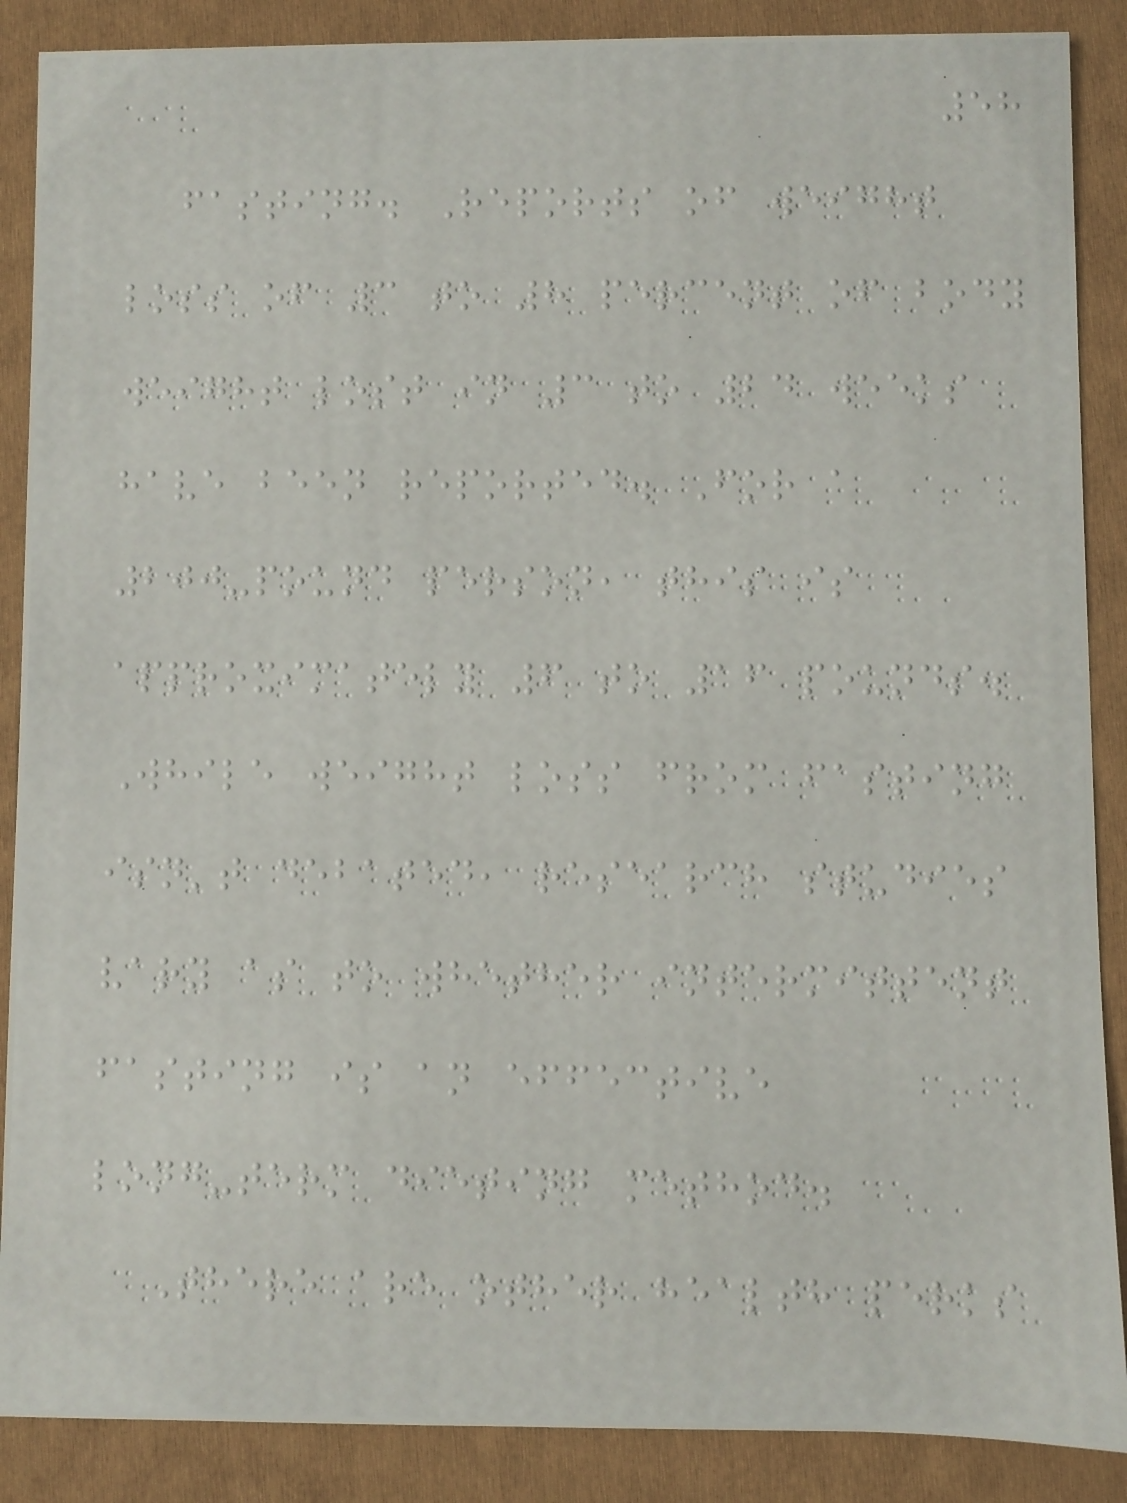58
fasting. Reports of weight
loss of 3 to 8 percent of body
weight lost in 3 to 24 weeks
have been reported. For a
200-pound person, this is
approximately 6 to 16 pounds.
While weight loss from fasting
isn't debated, research studies
vary as to whether intermittent
fasting is an effective
long-term dieting method.
There are other health perks
